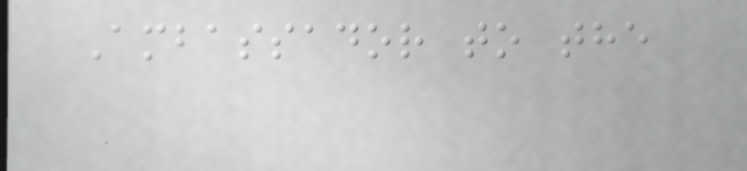Ambassador to the
